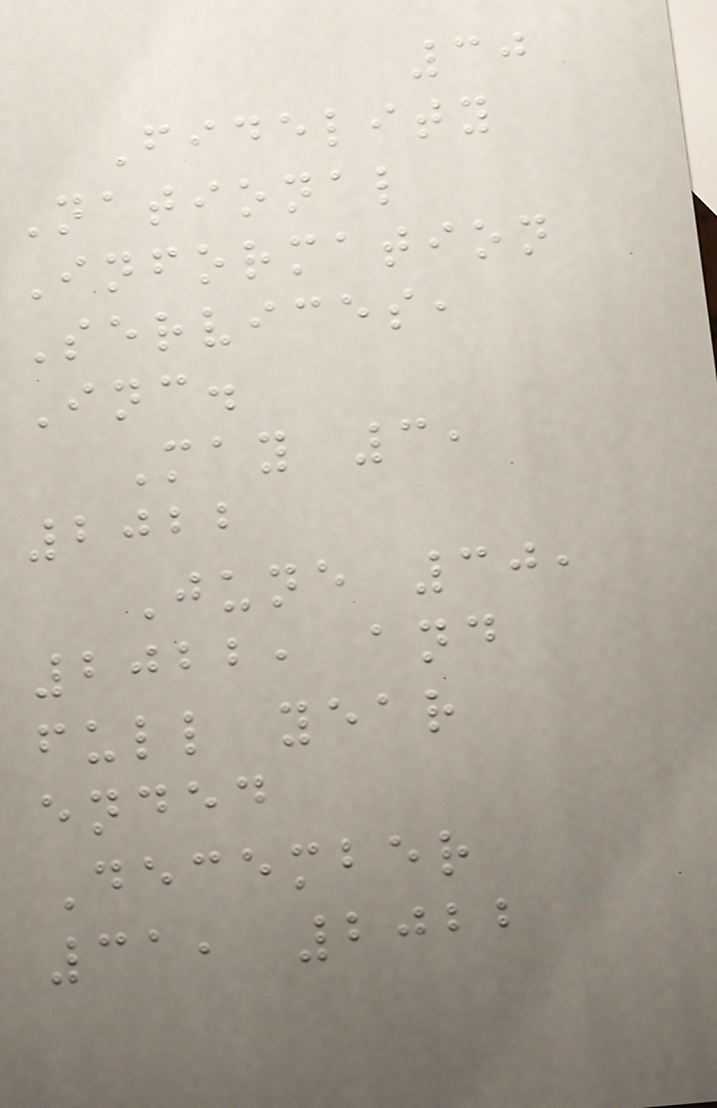30
Fidelity
National
Information
Services,
Inc.
May 3,
2022
June 30,
2022, and
full year
ended
December
31, 2022
